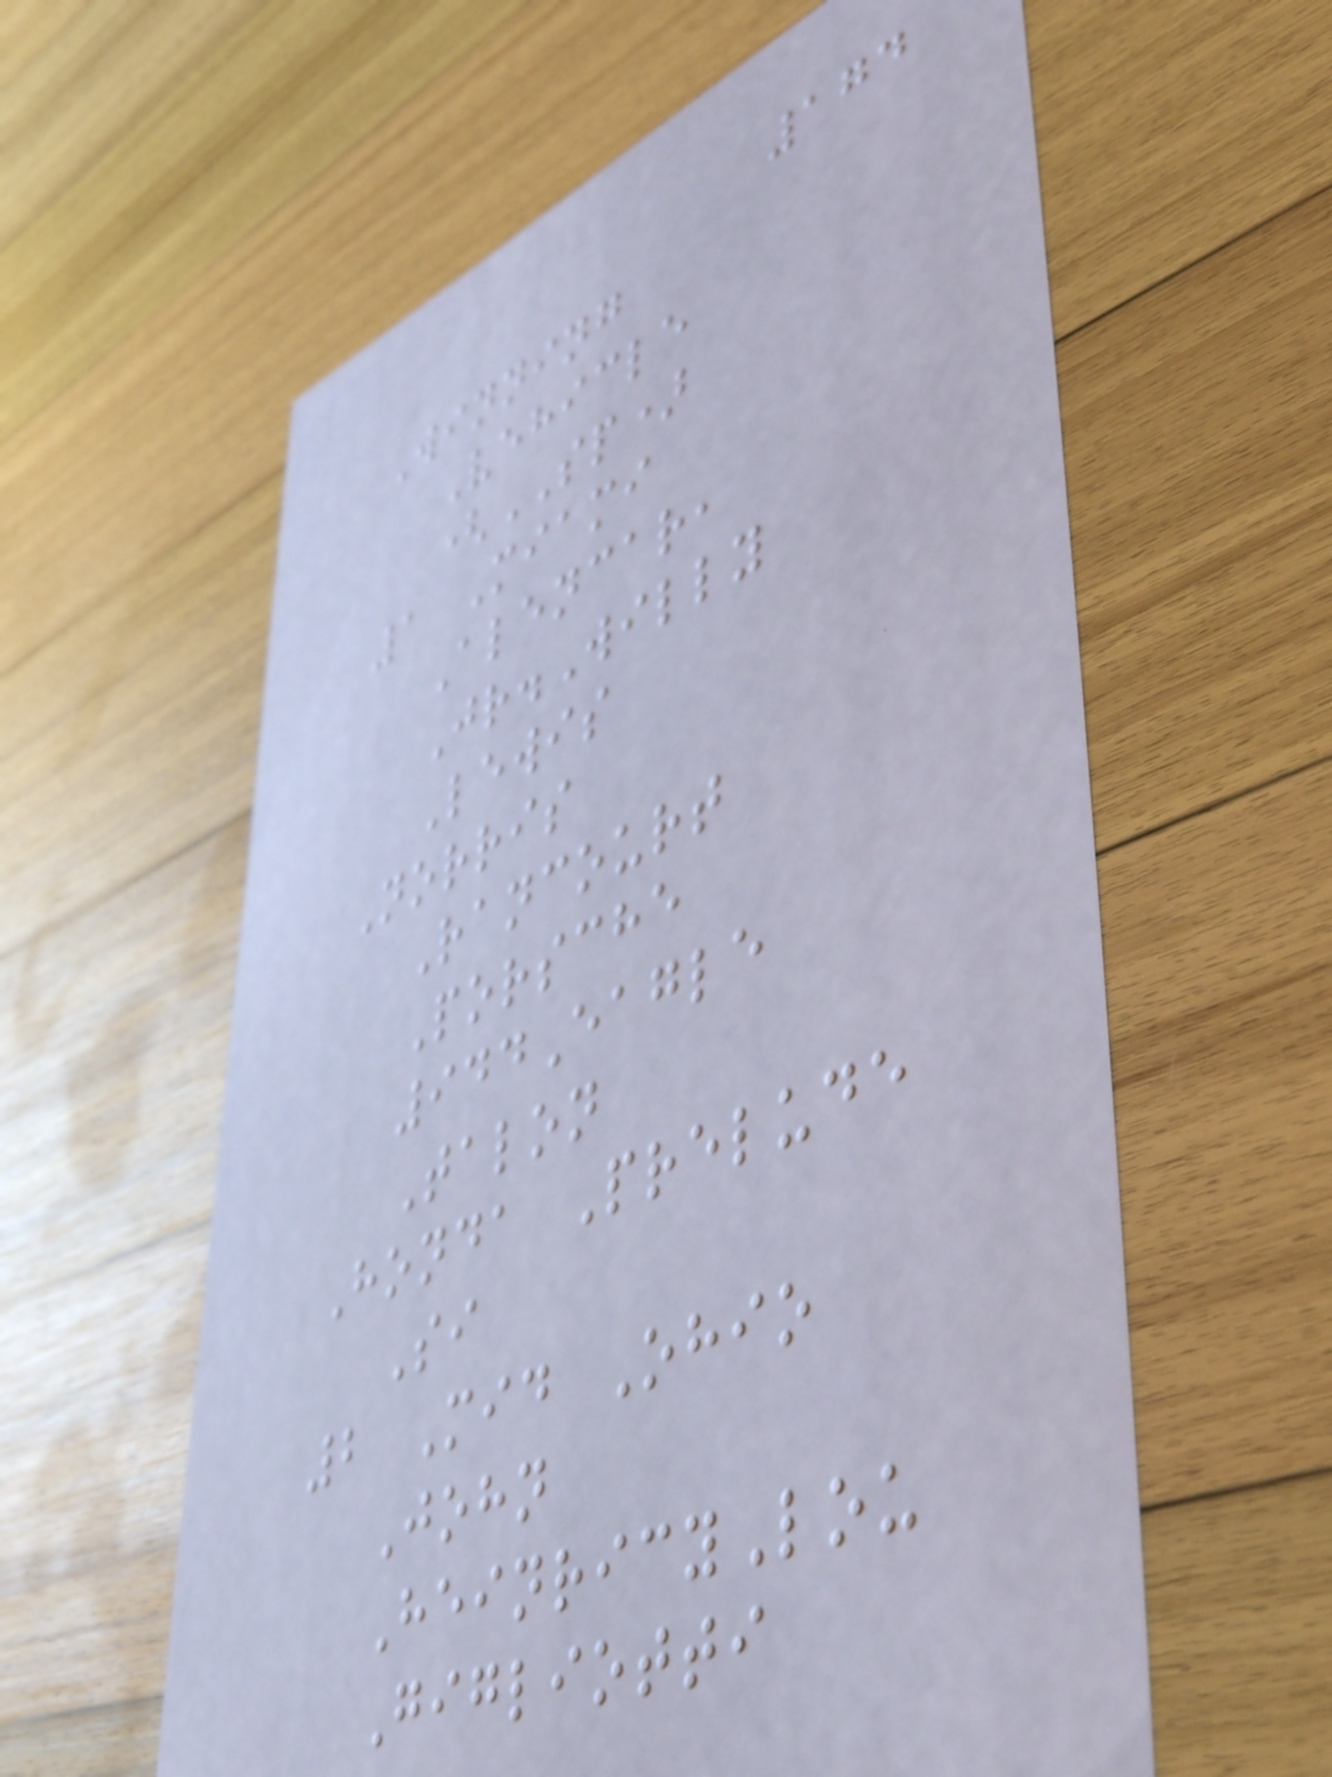174
Winning
Vehicle
(SP)
1 Miami
Alencar,
Jr.Willy
Lewis
Norris
Rancourt
Porsche
944Eagle
Talon
Honda Prelude
Si
2 Mid Ohio
John
HeinricyLou
Gigliotti
